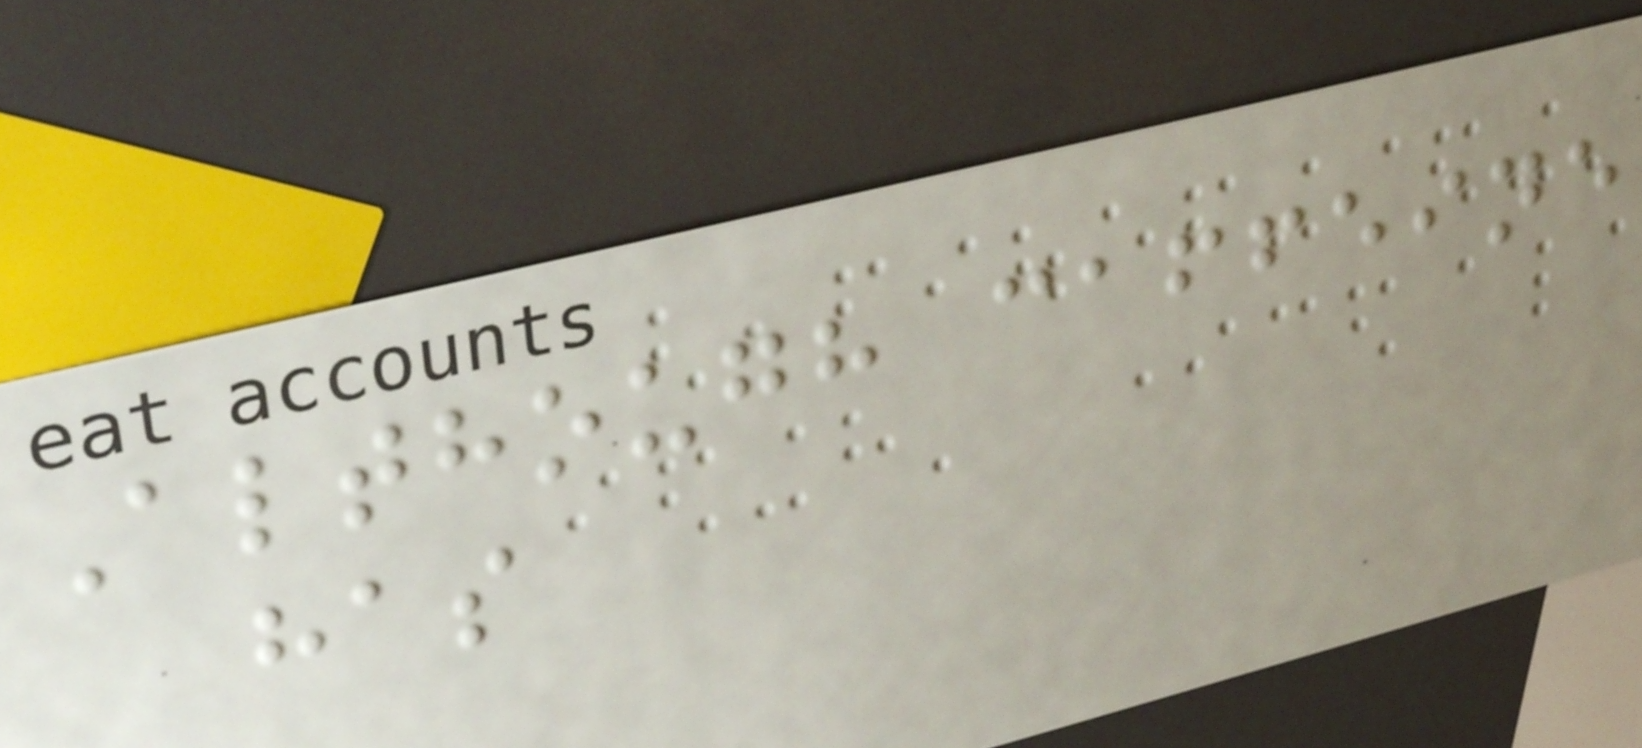Although caffeine
has
